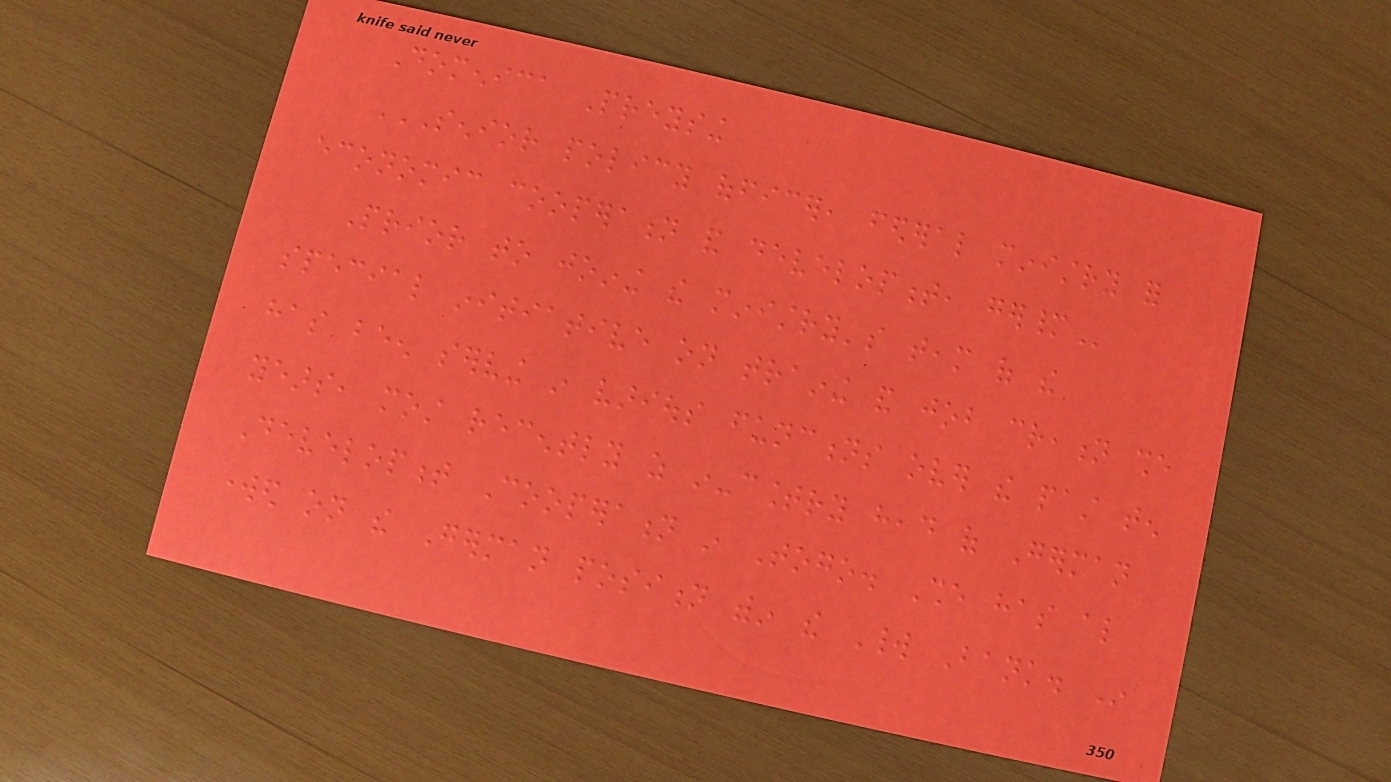Domenica Preysing
SENIOR POLICY OFFICER, FEDERAL MINISTRY FOR
ECONOMIC COOPERATION AND DEVELOPMENT, GERMANY
Prior to joining the ministry's team of the
special initiative on training and job creation she
has been serving in various functions over the past ten
years, most recently as in-country head of German
Development Cooperation in Togo. She has also
worked on the German position within the World Bank. In
